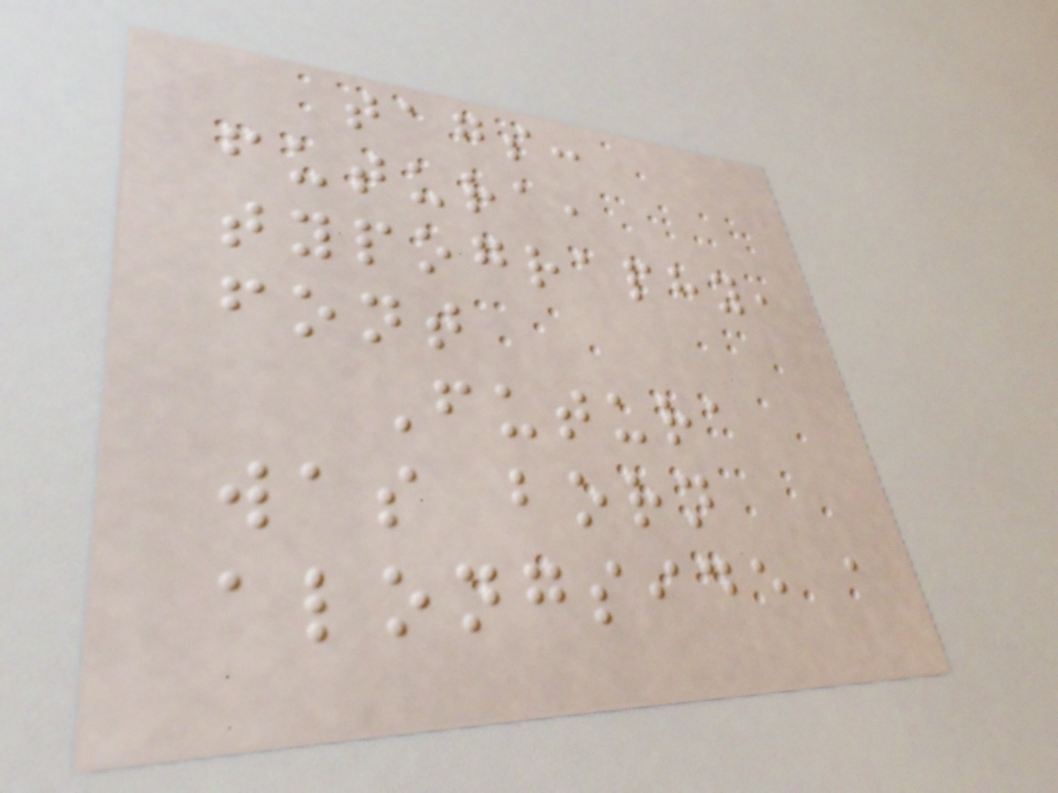tags:
futura,
typography,
font
Futura
was born
alongside a
